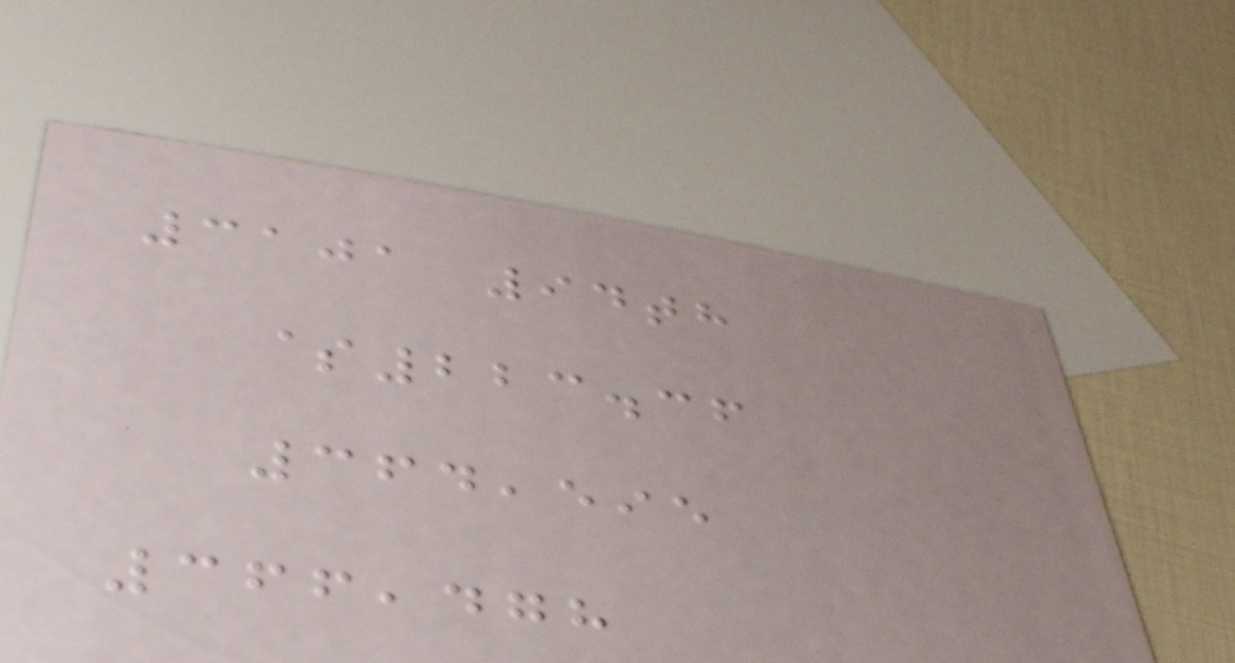3101 94th
$223.36
364,595
366,478
